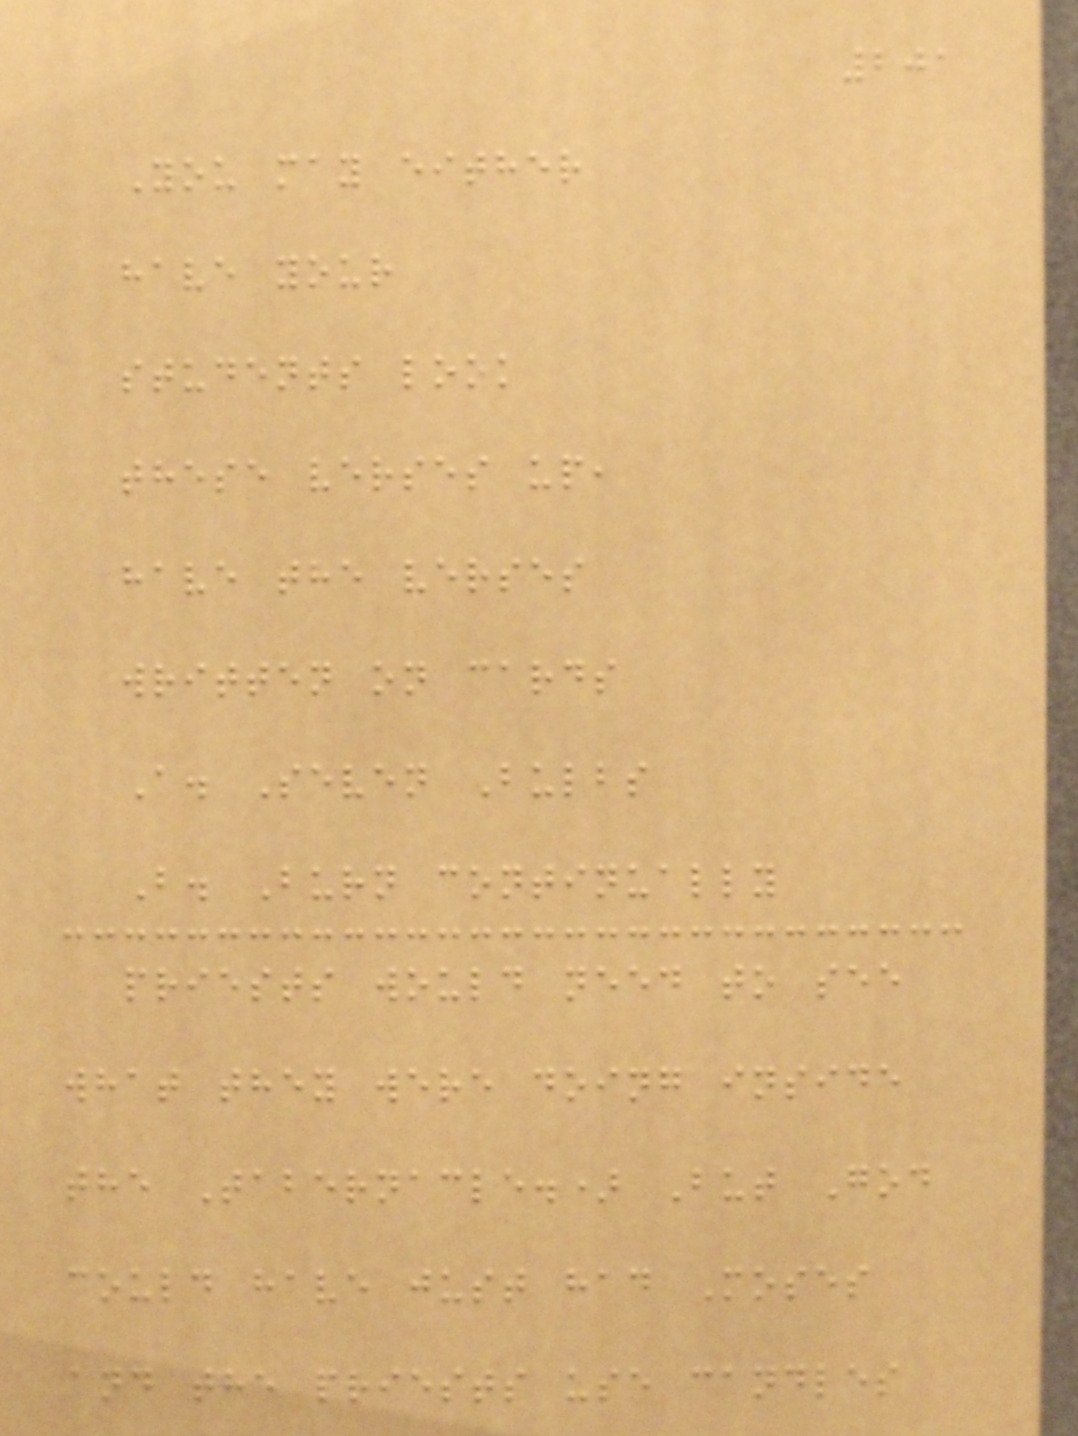201
You may either
have your
students look
these verses up,
have the verses
written on cards
A. Seven Bulbs
B. Burn continually
priests would need to see
what they were doing inside
the Tabernacle.) But God
could have just had Moses
and the priests use candles
